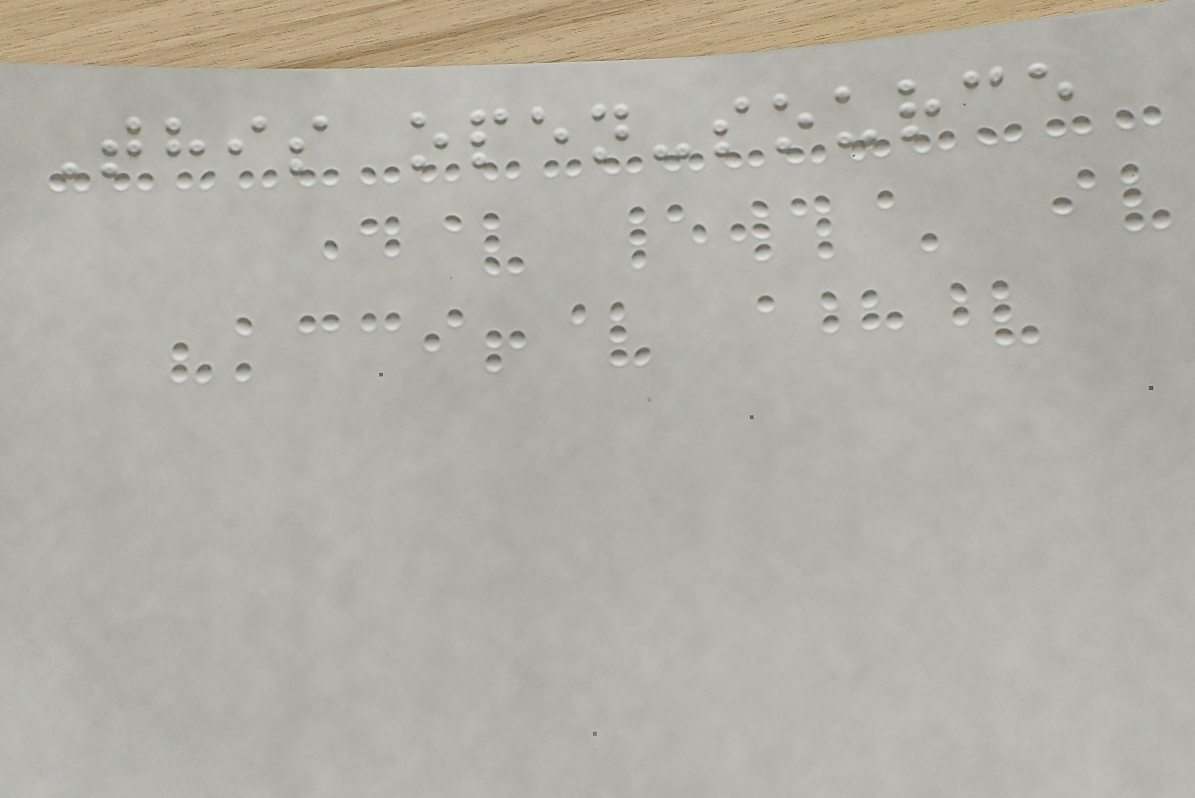This open-source
